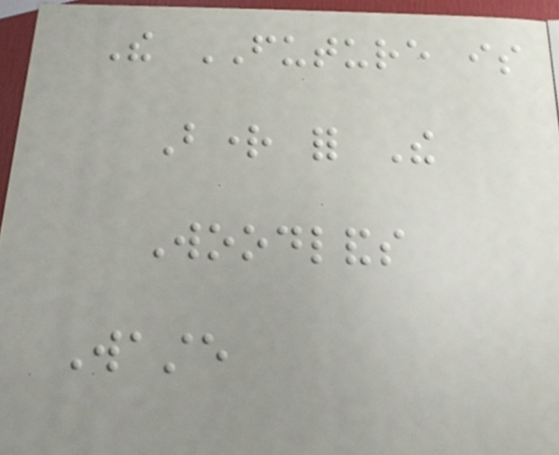The FUTURE is
Bright for The
Woodlands
Waste
